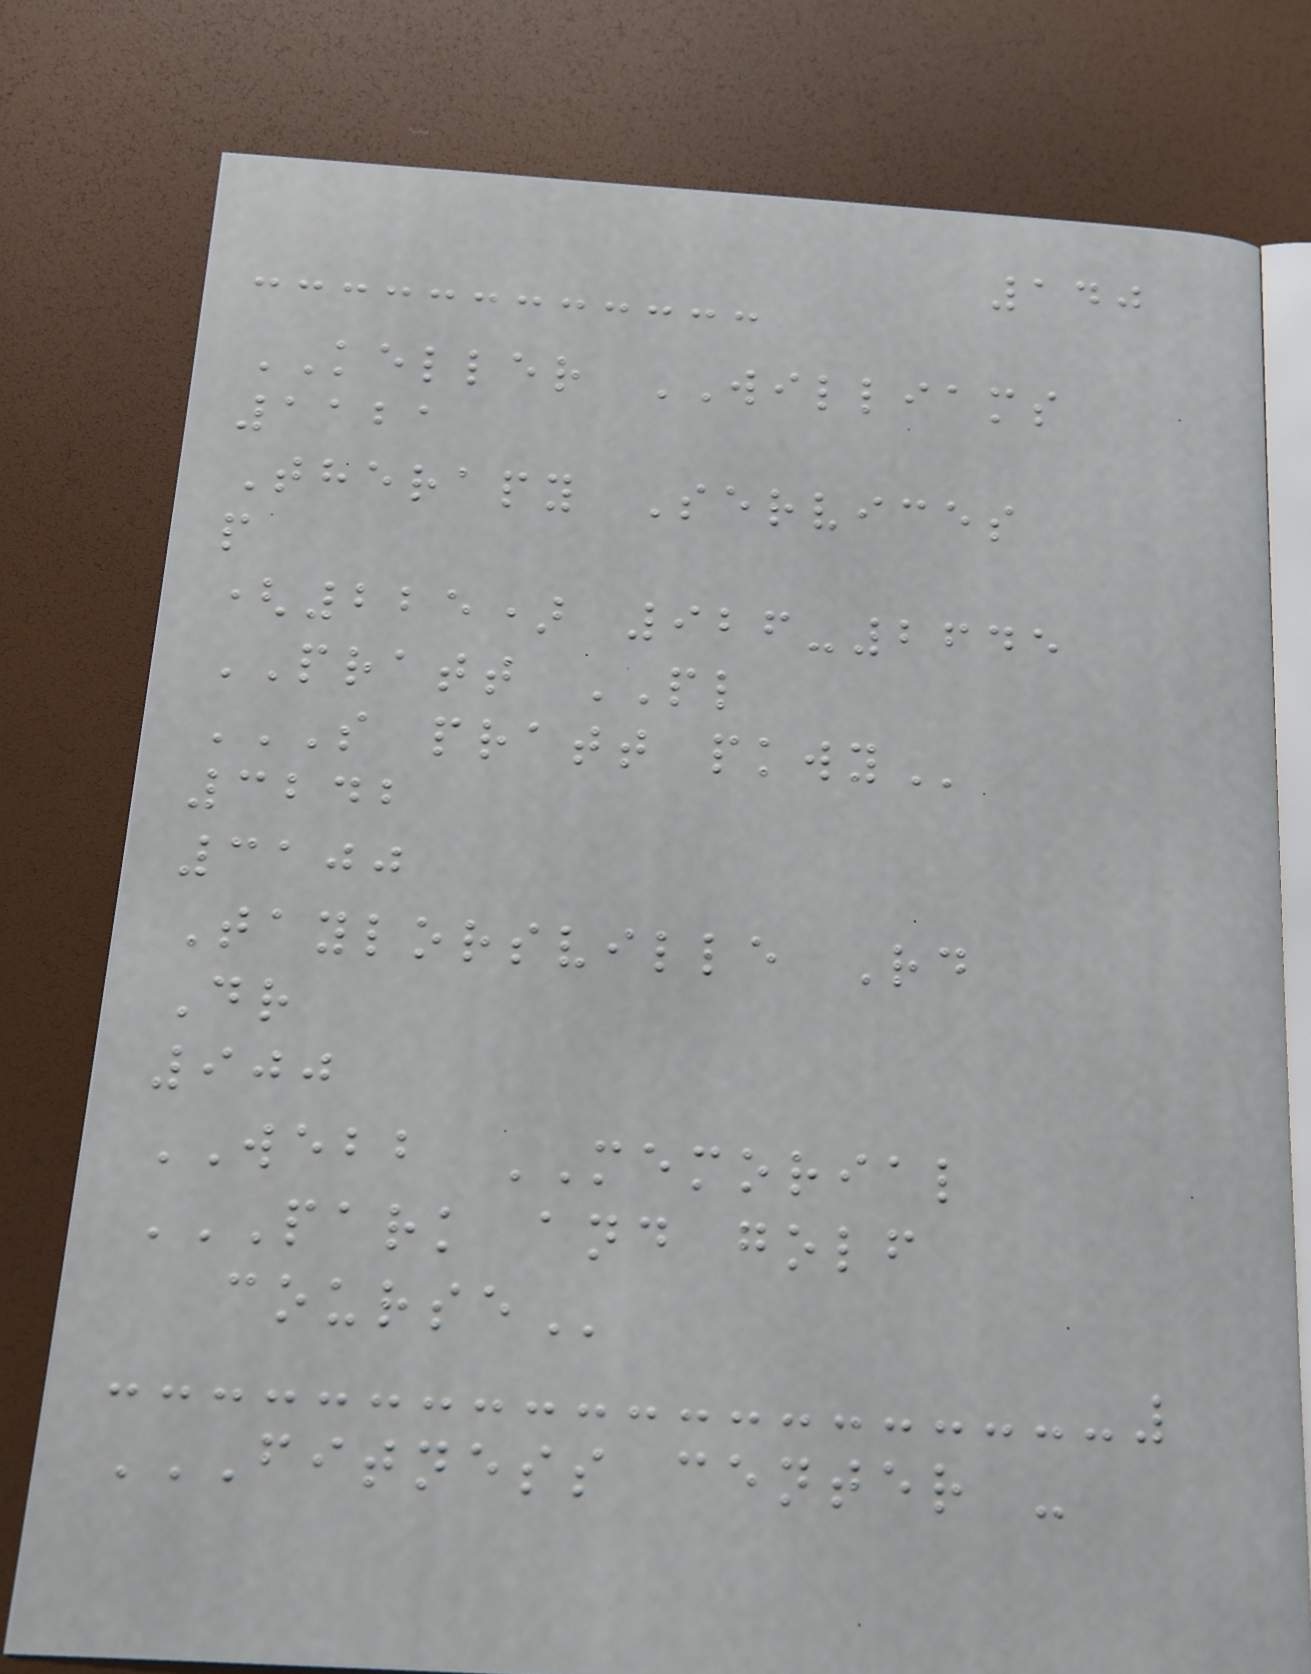140
KELLER WILLIAMS
1121
Therapy Services
p
(225) 926-2645
PRATT PL
S PRATT PKWY
3242
3100
Taylorsville Rd
Dr
900
WEBB MEMORIAL
PARK AND GOLF
COURSE
FITNESS CENTER -
